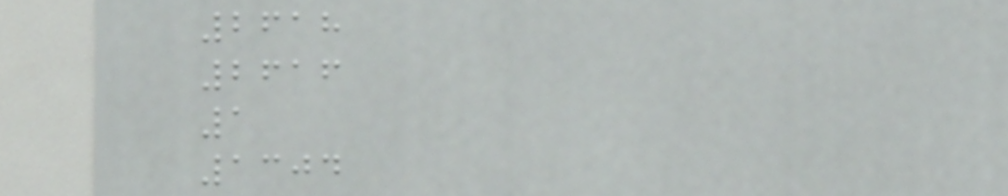2618
2616
1
1304
